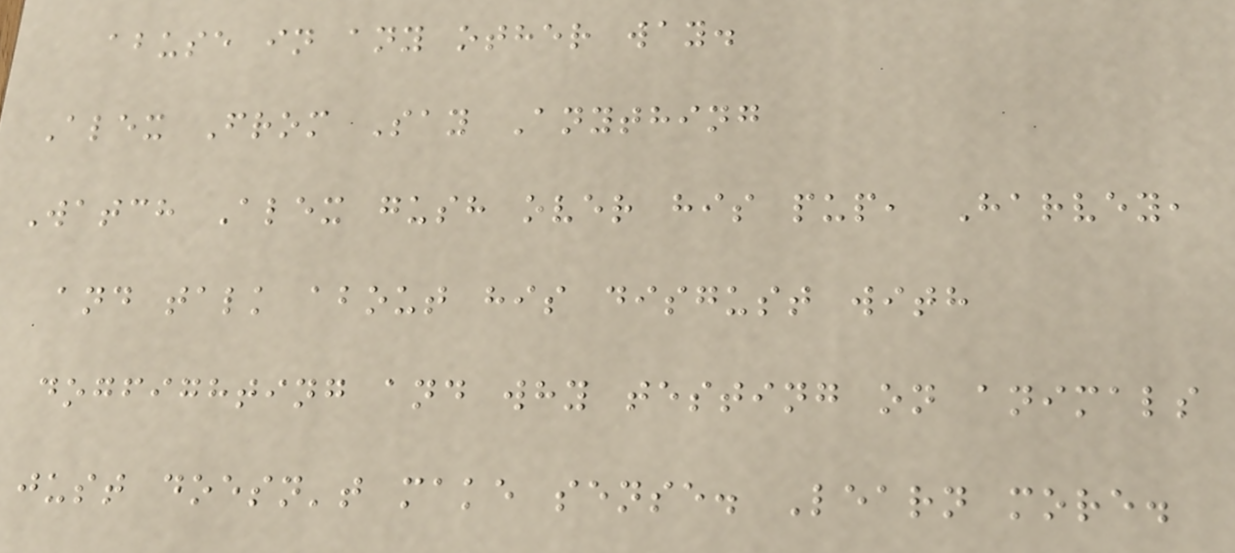abuse in any other way.
Alex From Say Anything
Watch Alex gush over his pup, Harvey,
and talk about his disgust with
dogfighting and why testing on animals
just doesn't make sense. Learn more.
